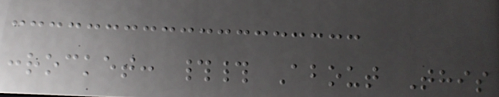:rocket: ## About This
